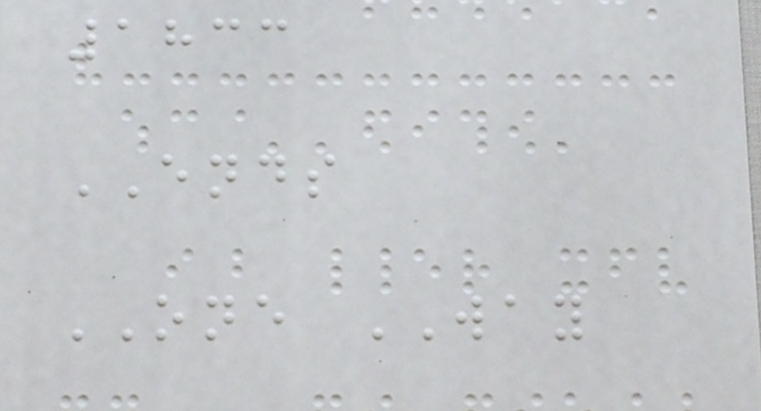1833
ENDS
ONE WAY
